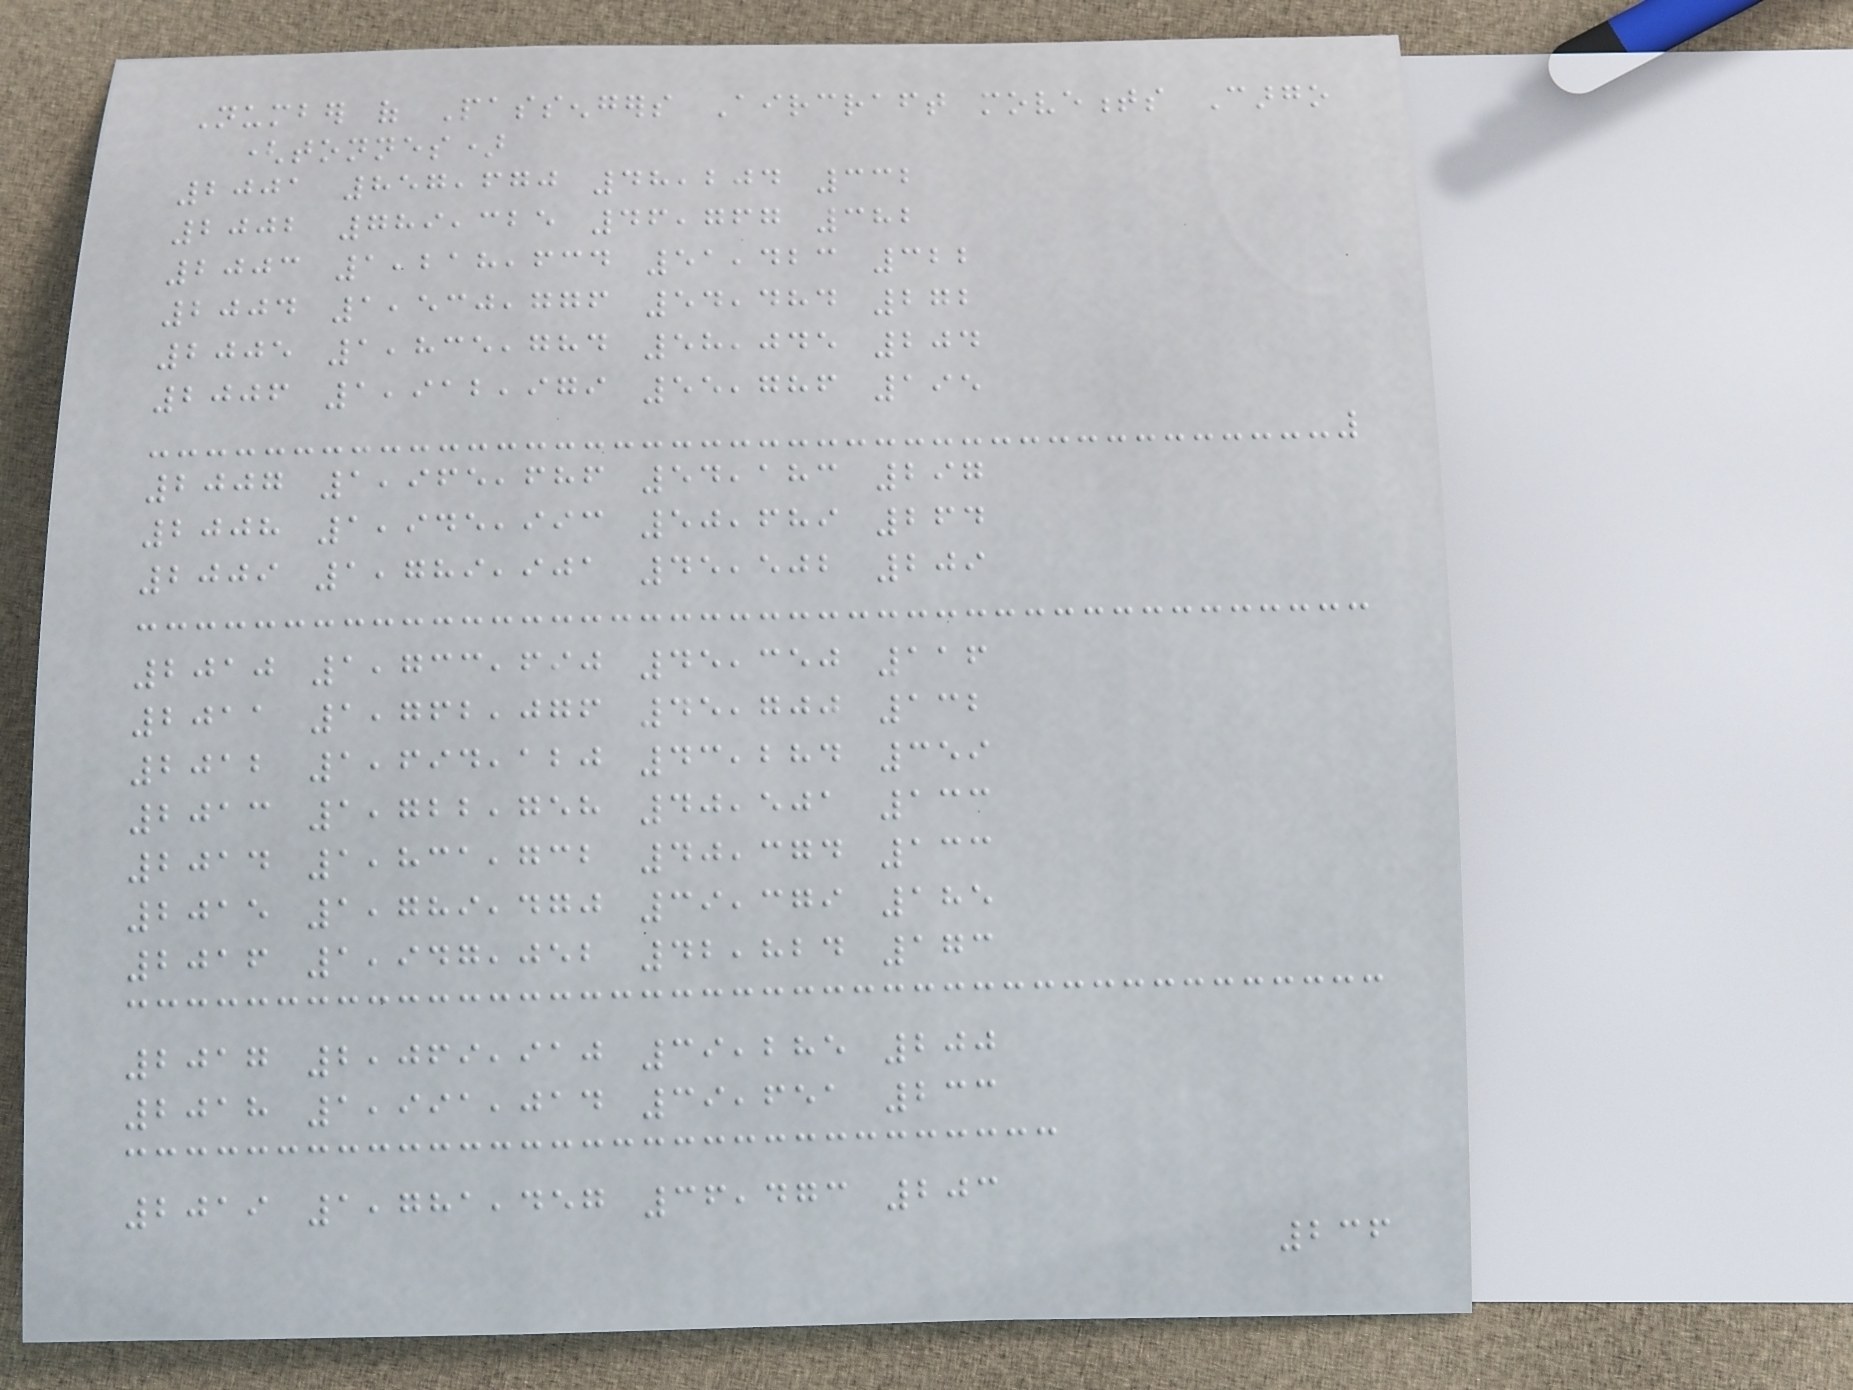Number of Passengers Aircraft movements Cargo
(tonnes)
2001 857,670 48,204 332
2002 789,325 46,767 382
2003 1,218,634 51,423 322
2004 1,530,776 54,484 272
2005 1,835,784 58,045 204
2006 1,912,979 55,786 195
2007 1,965,686 54,183 297
2008 1,945,993 50,689 264
2009 1,789,901 45,502 209
2010 1,733,690 45,350 116
2011 1,762,076 45,700 132
2012 1,694,120 43,284 359
2013 1,722,758 40,501 133
2014 1,831,732 40,374 133
2015 1,789,470 39,379 185
2016 1,947,052 42,824 173
2017 2,069,910 39,285 200
2018 1,991,014 39,651 233
2019 1,781,457 36,473 203
236
